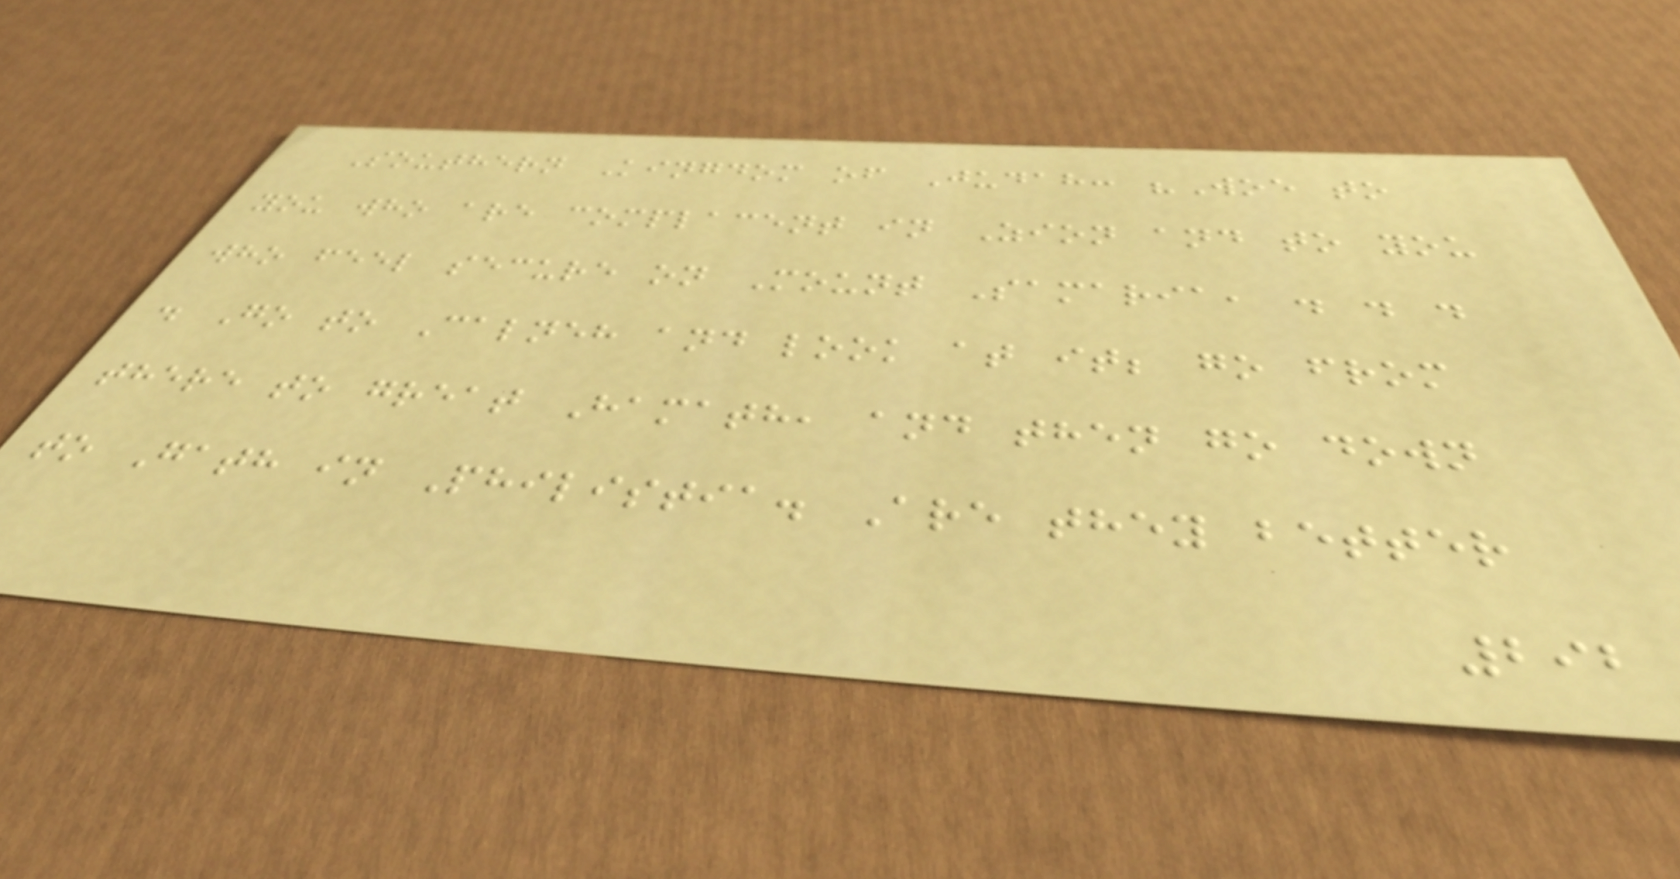Southern Kingdom of Judah: "Woe to
you who are complacent in Zion and to you
who feel secure on Mount Samaria, . . .
. Go to Calneh and look at it; go from
there to great Hamath, and then go down
to Gath in Philistia. Are they better
292
